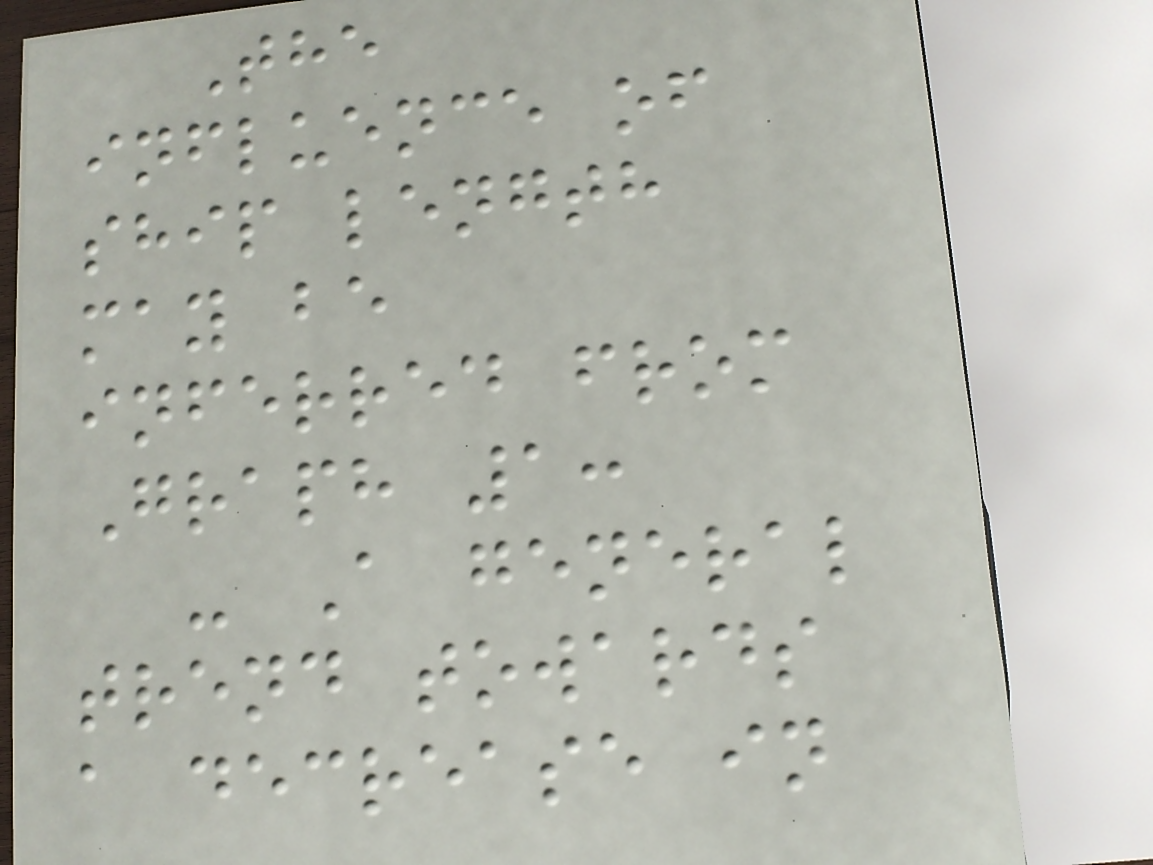The
influence of
ship length
may be
inferred from
Graph 1:
- A general
trend towards
a decrease in
